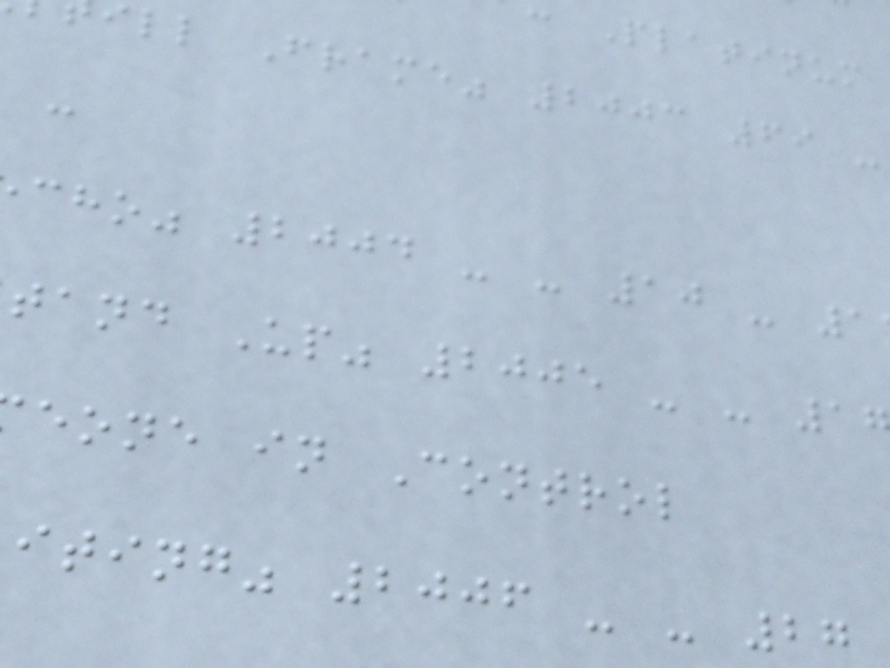Platinum
ll Frame" 2003 69 -
cho" 2004 - - 10 - 1
tand Up" 2005 - - 1
eone in Control
iting" 2006 - - 27
